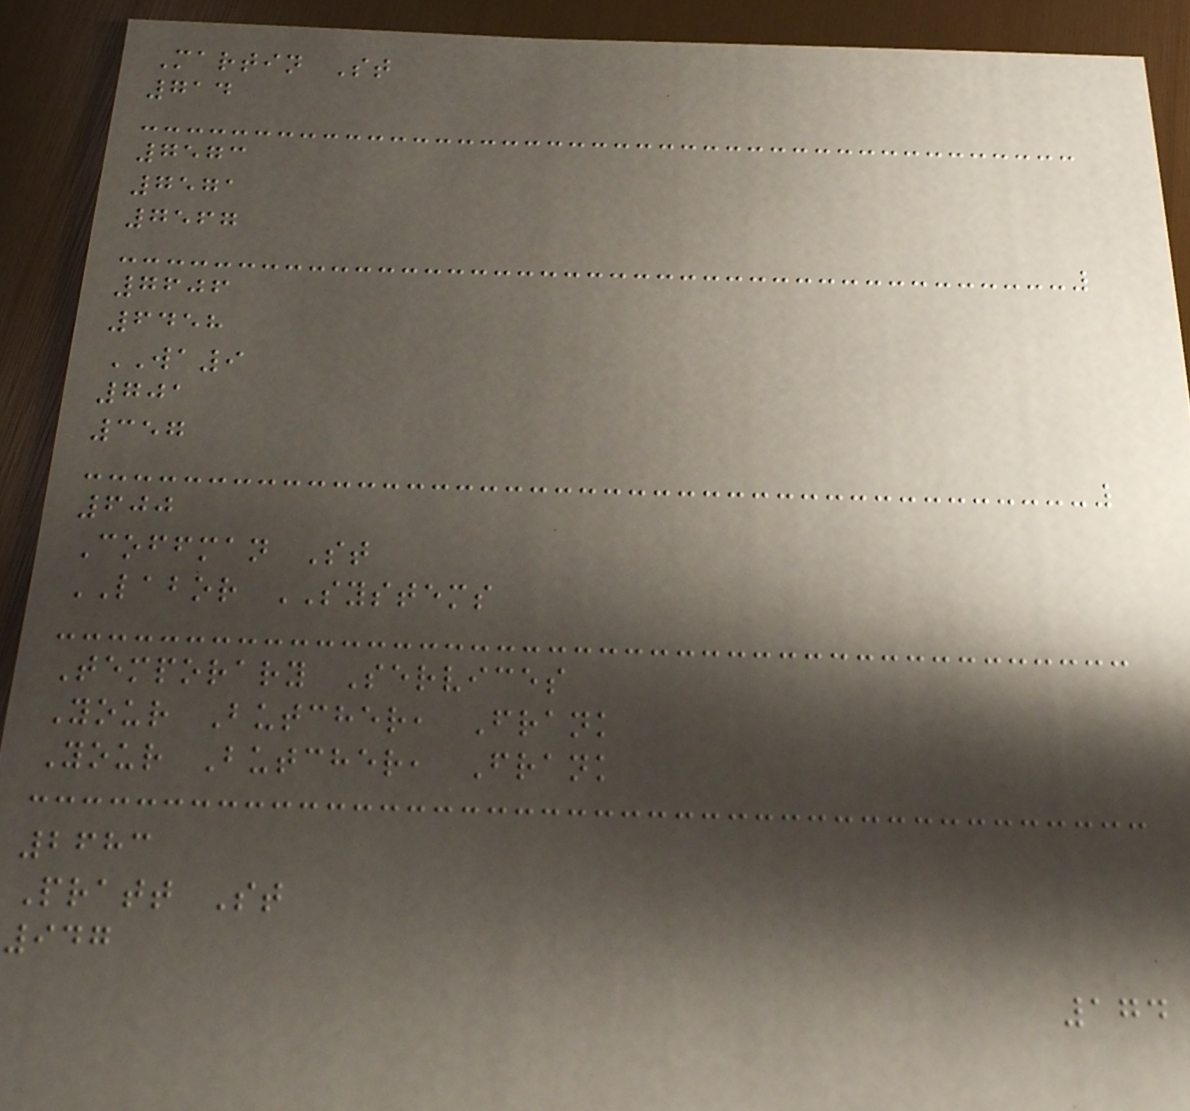Martin St
714
7573
7571
7567
7606
6458
WA9
701
357
600
Coffman St
LABOR SYSTEMS
Temporary Services
Your Butcher, Frank
Your Butcher, Frank
2683
Pratt St
947
174
